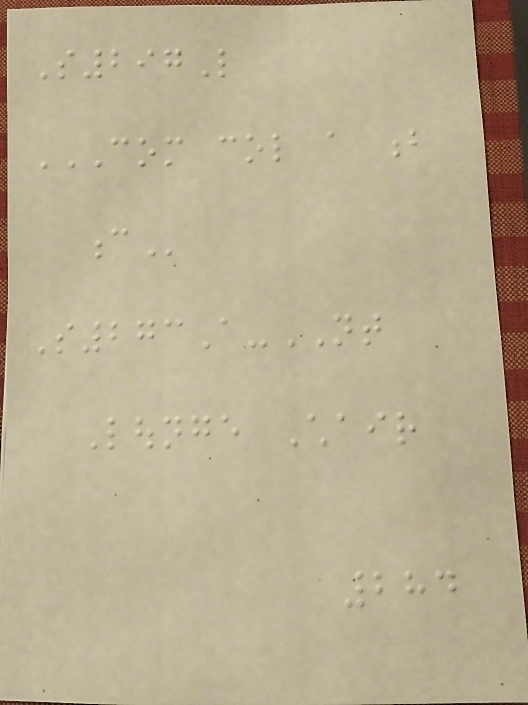S297L
COM COL A B
C
S273A-NT
Lounge Chair
284
